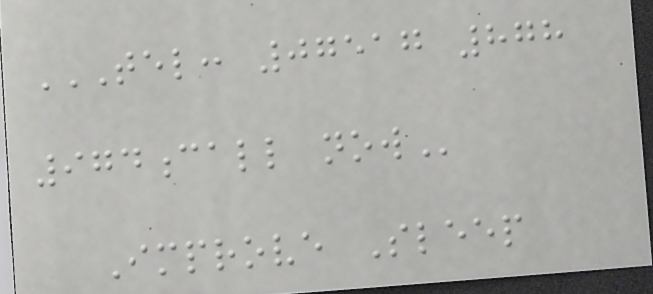TEL: 07517 878
974CALL NOW
Improve Sleep
